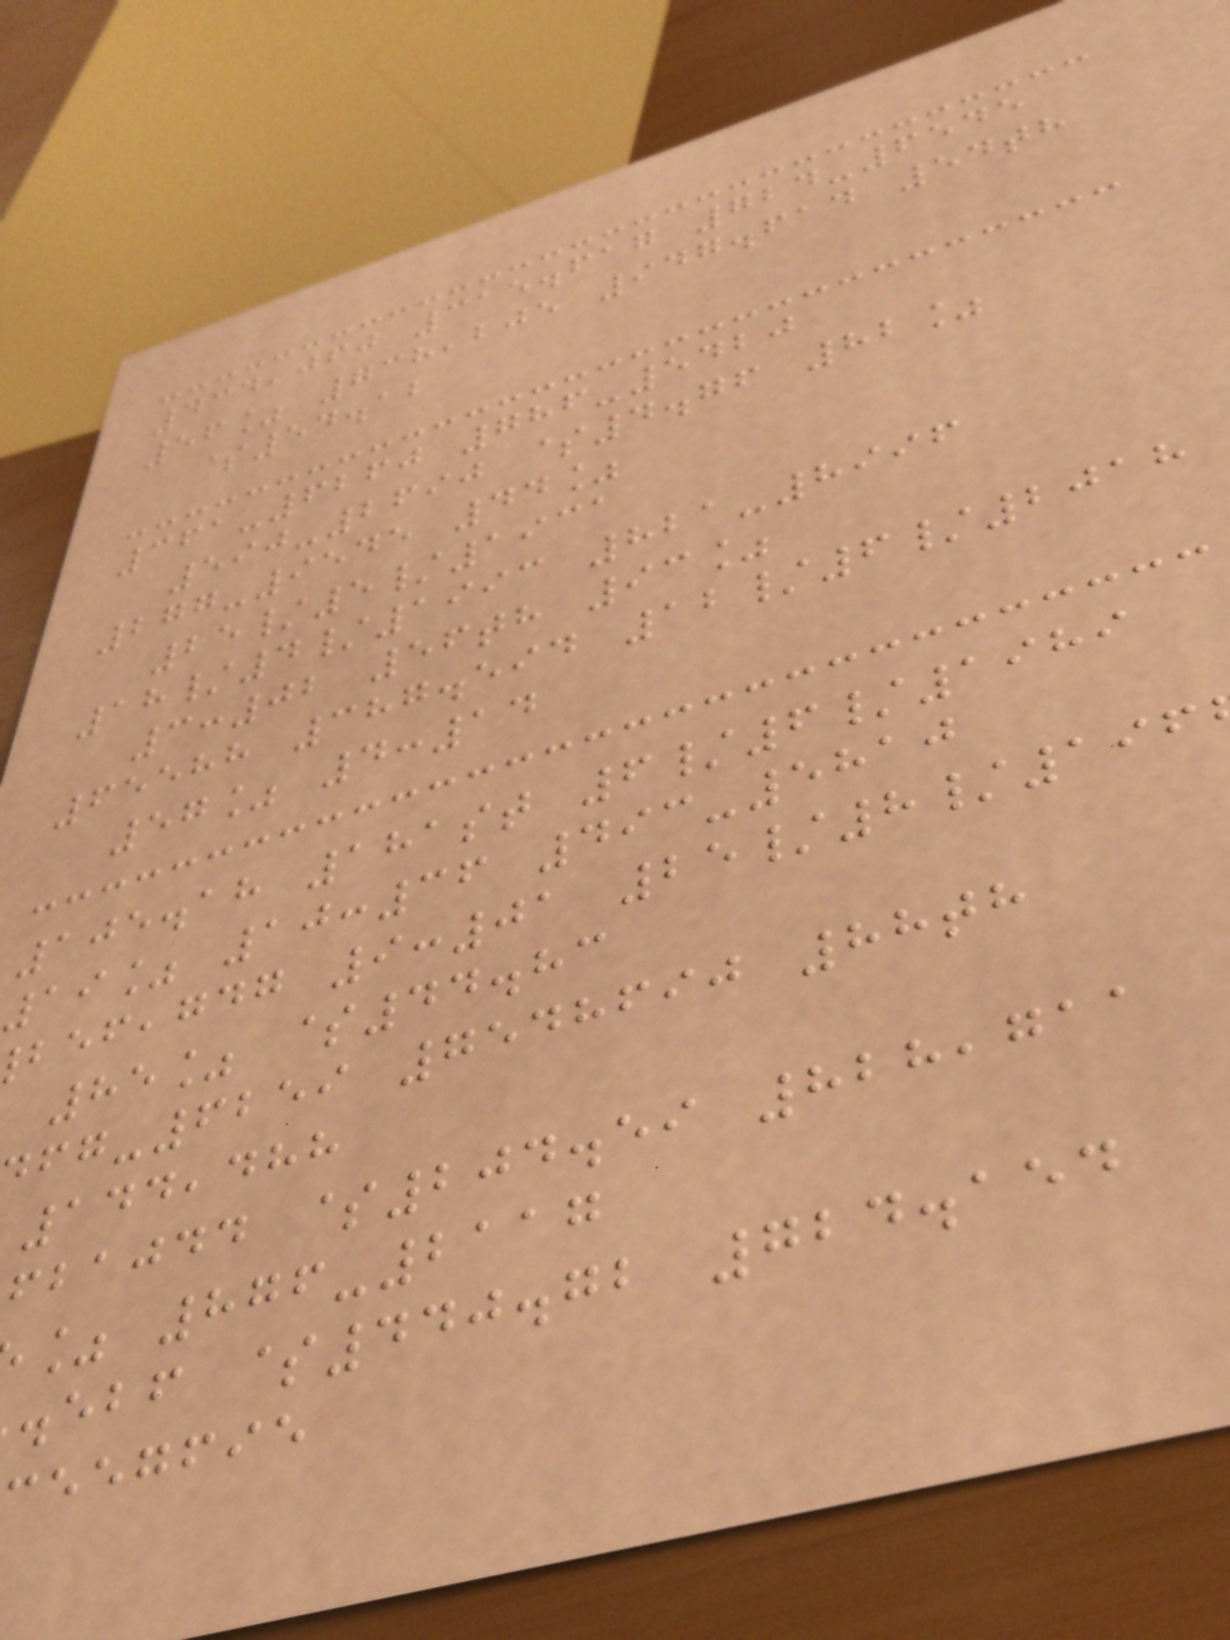434,060 315.617 724-6545
56% 738,205 947.614 54th
$54.12
361-6260 786-5420
590-2690 $4.76 82%
277-9545 44%
25/5/1931
18/4/1993 821-8996
3:02 56th 93%
65588 387.594 12/6/2018
57% 4:14
105.18 181st 6/6/1989
19% 10:36 493-5810
,gdg 9:01 25/8/196
85% $44.83
-6259 7548690 88th
144,488
fbajdd $204.59 828,711
% 876-2117
.ebf $440.72 724.154
eegfie
